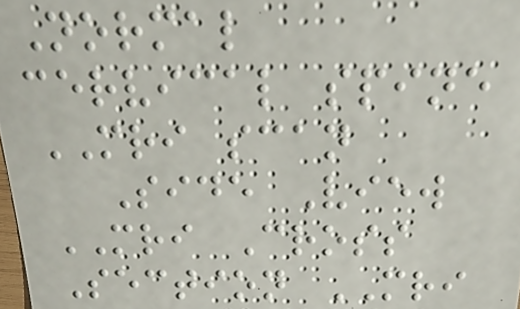Normal
cervical spine
MRI scan
Side View
MRI Cross
Section MRI
